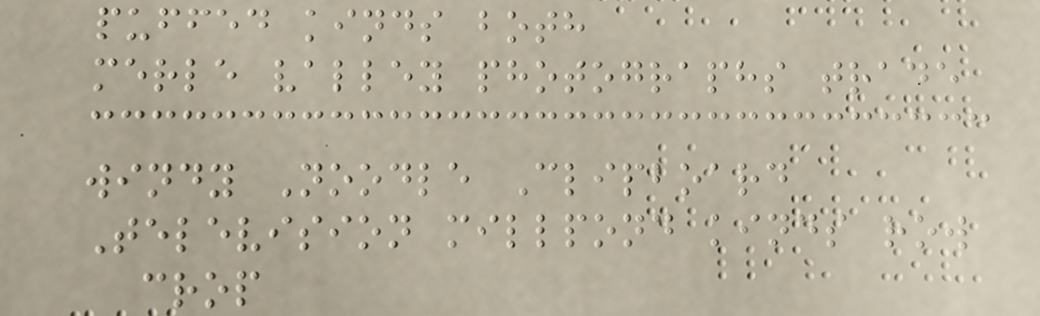puffed kinds both
merle valley photographs trade
windy Noodle Clipboard
Television millpond kinds row
crop
